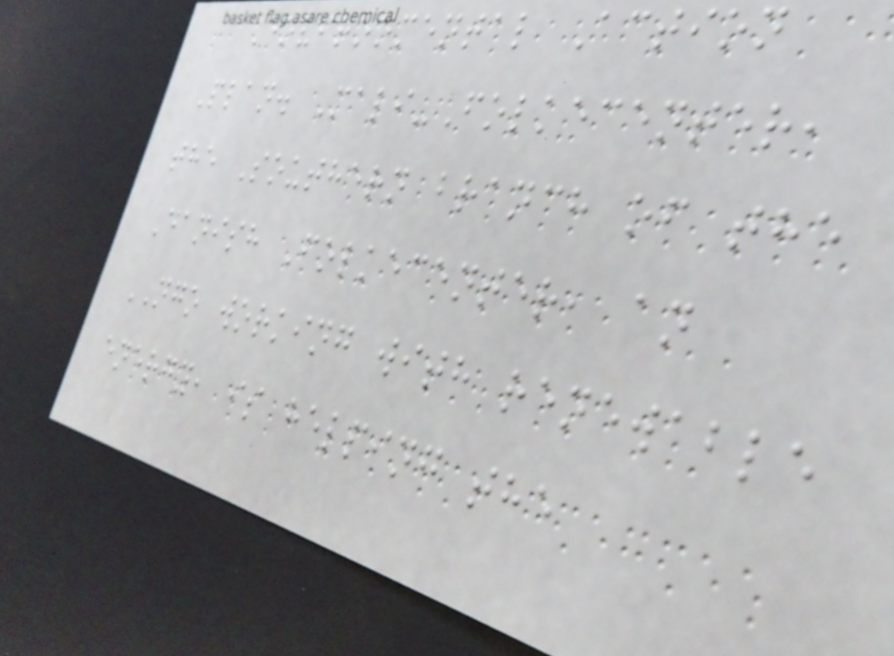Environmental Action
Plan. Mali-Folkecenter,
the Southern branch of the
Danish Folkecenter, an
NGO working with renewable
energy, is helping the
